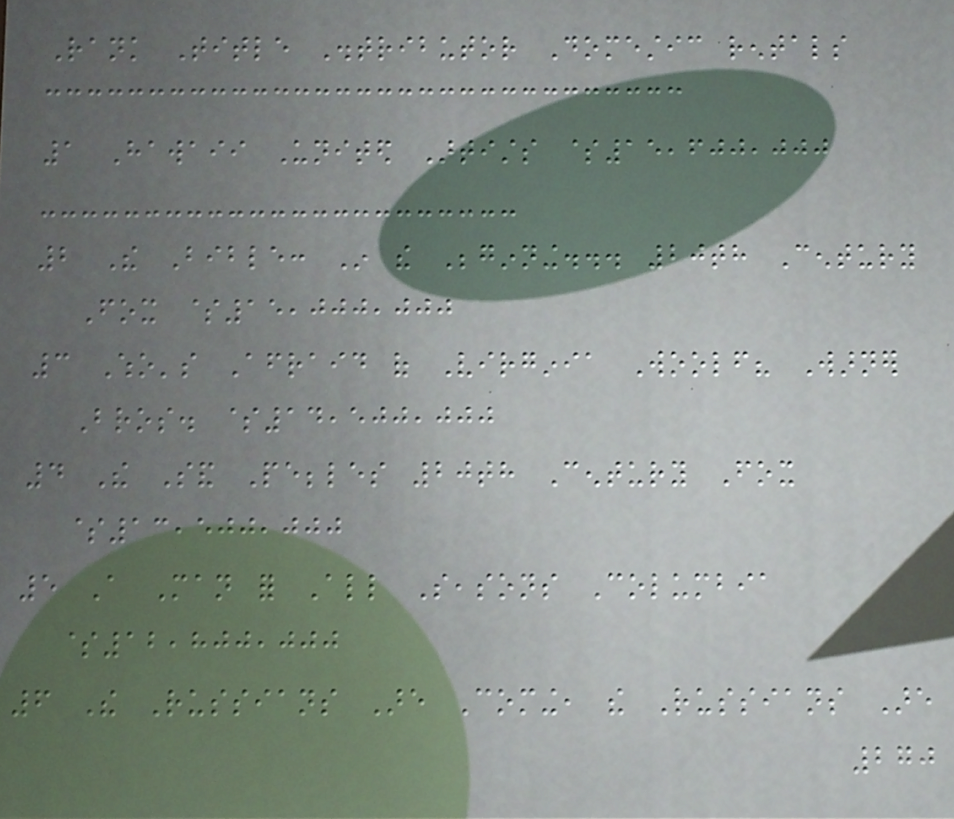Rank Title Distributor Domestic rentals
1 Hawaii United Artists $15,600,000
2 The Bible: In the Beginning... 20th Century
Fox $15,000,000
3 Who's Afraid of Virginia Woolf? Warner
Bros. $14,500,000
4 The Sand Pebbles 20th Century Fox
$13,500,000
5 A Man for All Seasons Columbia
$12,800,000
6 The Russians Are Coming, the Russians Are
270
